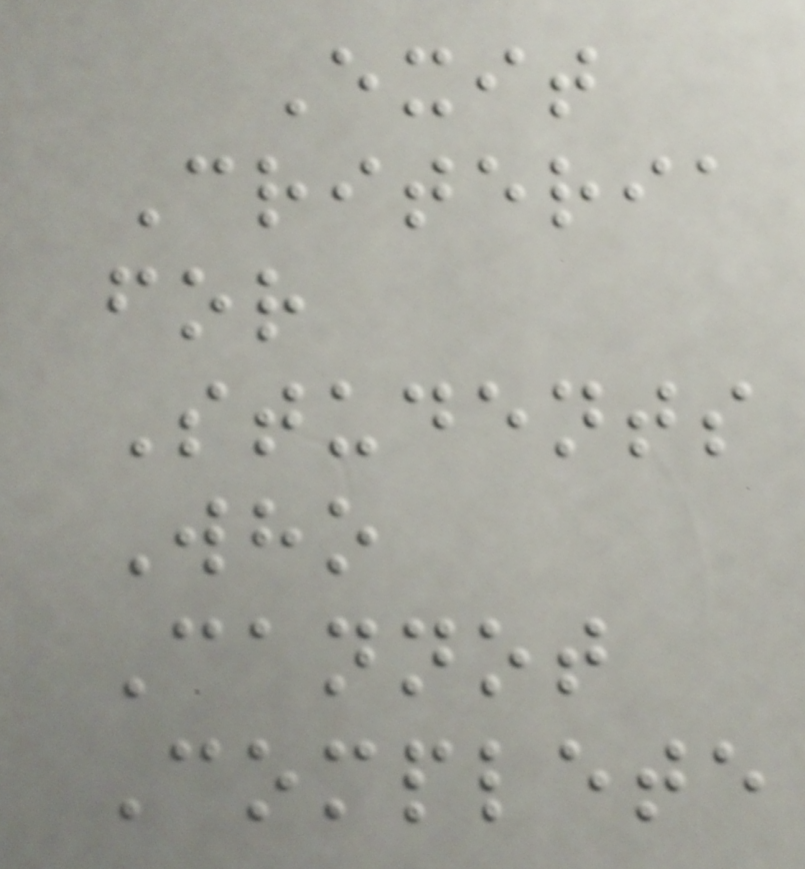Exit
Criteria
for
Students
Who
Cannot
Complete
